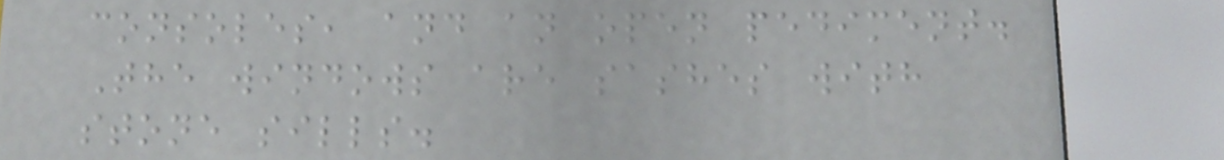consoles, and an open pediment.
The windows are sashes with
stone sills.
